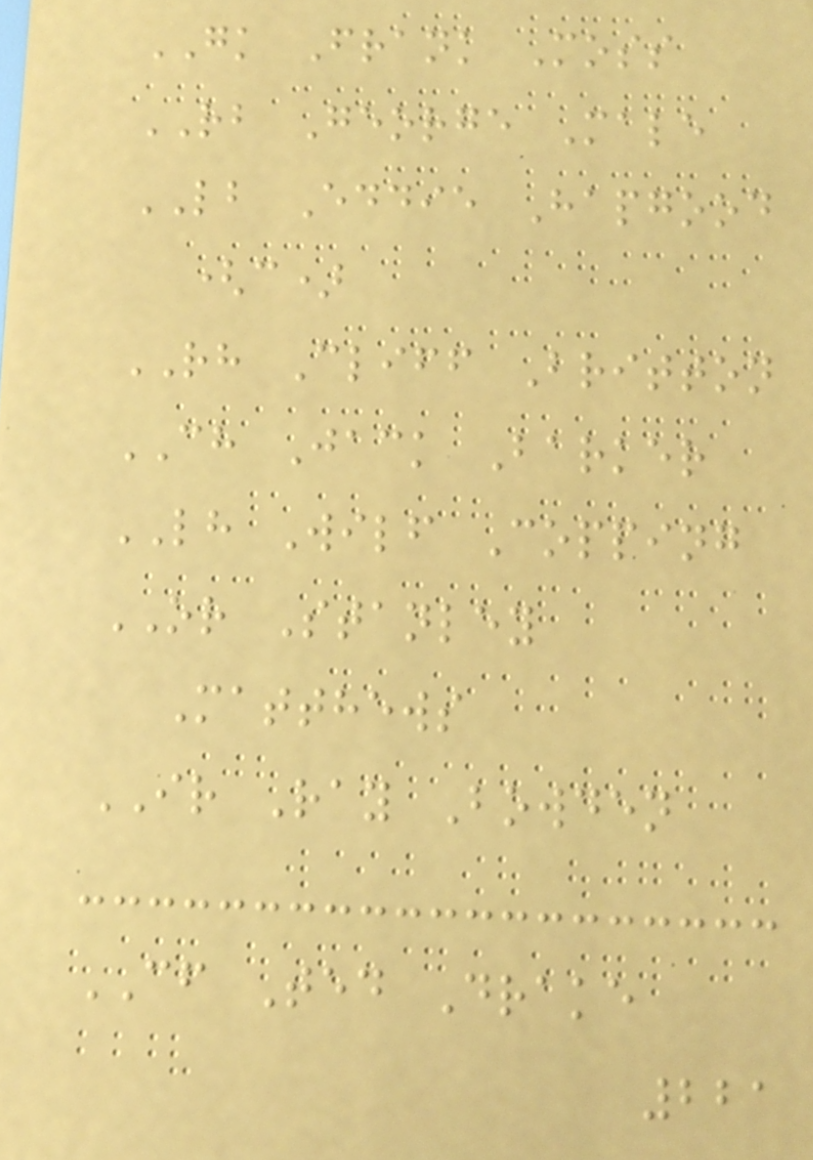GK Frank Moss
RB George Male
LB Eddie Hapgood
(c)
RH Cliff Britton
CH Jack Barker
LH Wilf Copping
OR Stanley
Matthews
IR Ray Bowden
CF Ted Drake
221
